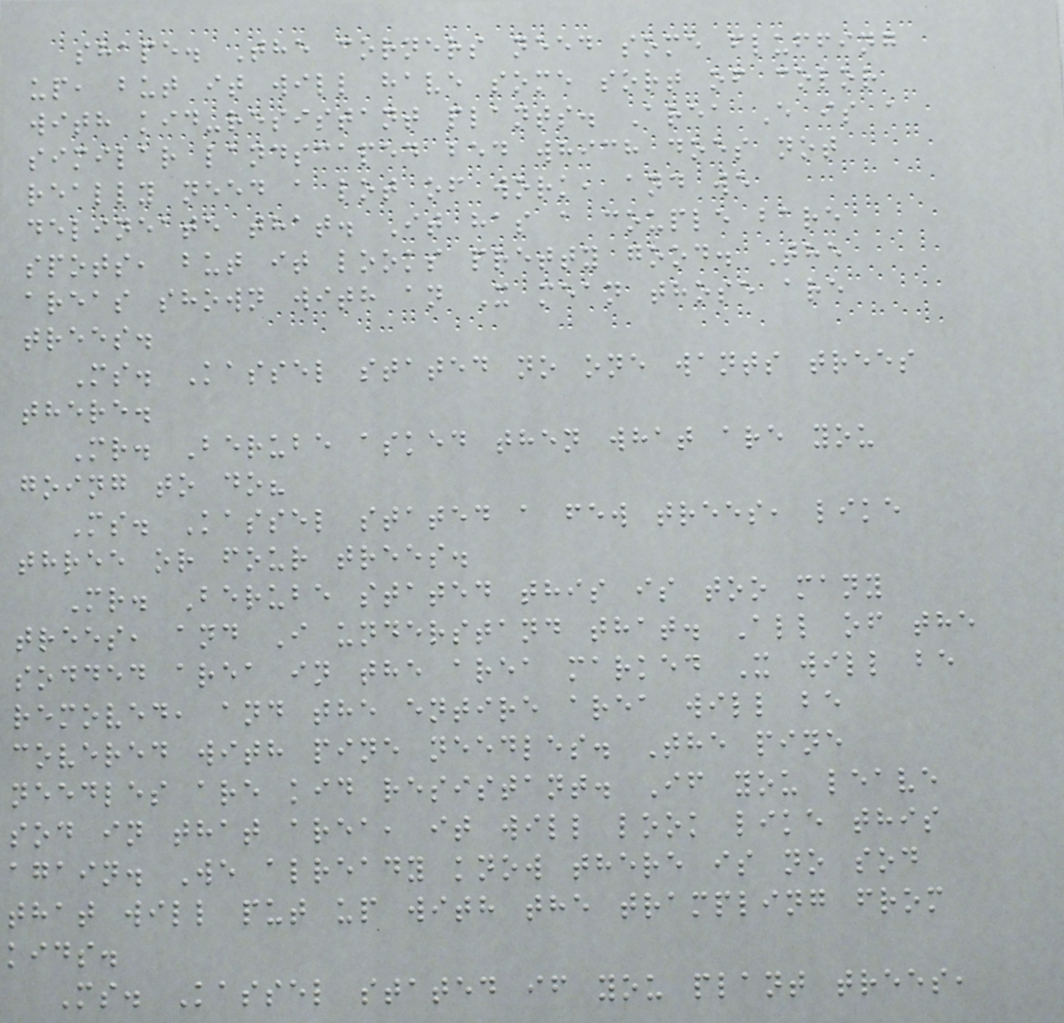shape. The corners need some fluffing
up, but it will have some sort of color
with kid-resistant plants. Area E is a
similar landscaped bed which does not
really need a lot of work, and we
delineate that. It has a couple bare
spots, but it looks pretty good. The
areas shown with an X mean those are
trees.
Ms. Kassel stated no one wants trees
there.
Mr. Berube asked then what are you
going to do?
Ms. Kassel stated a few trees, like
three or four trees.
Mr. Berube stated this is too many
trees, and I understand that. All of the
sodded area in the area marked X will be
removed, and the entire area will be
covered with pine needles. The pine
needles are kid resistant. If you leave
sod in that area, it will look like this
again. We already know there is no sod
that will put up with the trampling from
kids.
Ms. Kassel stated if you plant trees,
